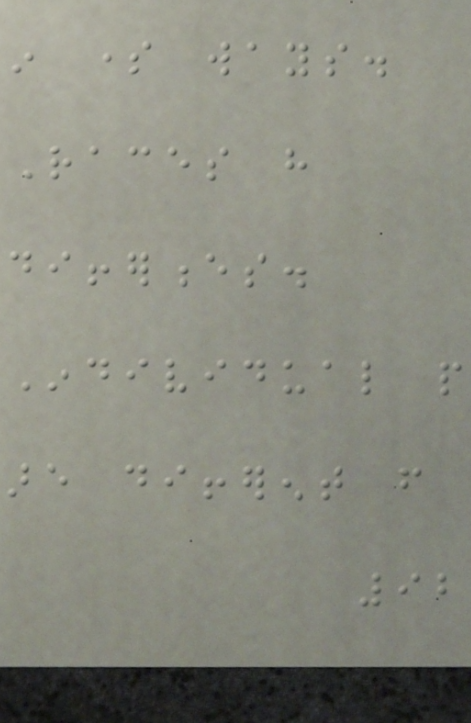in some ways.
Races have
differences.
Individual people
are different from
92
